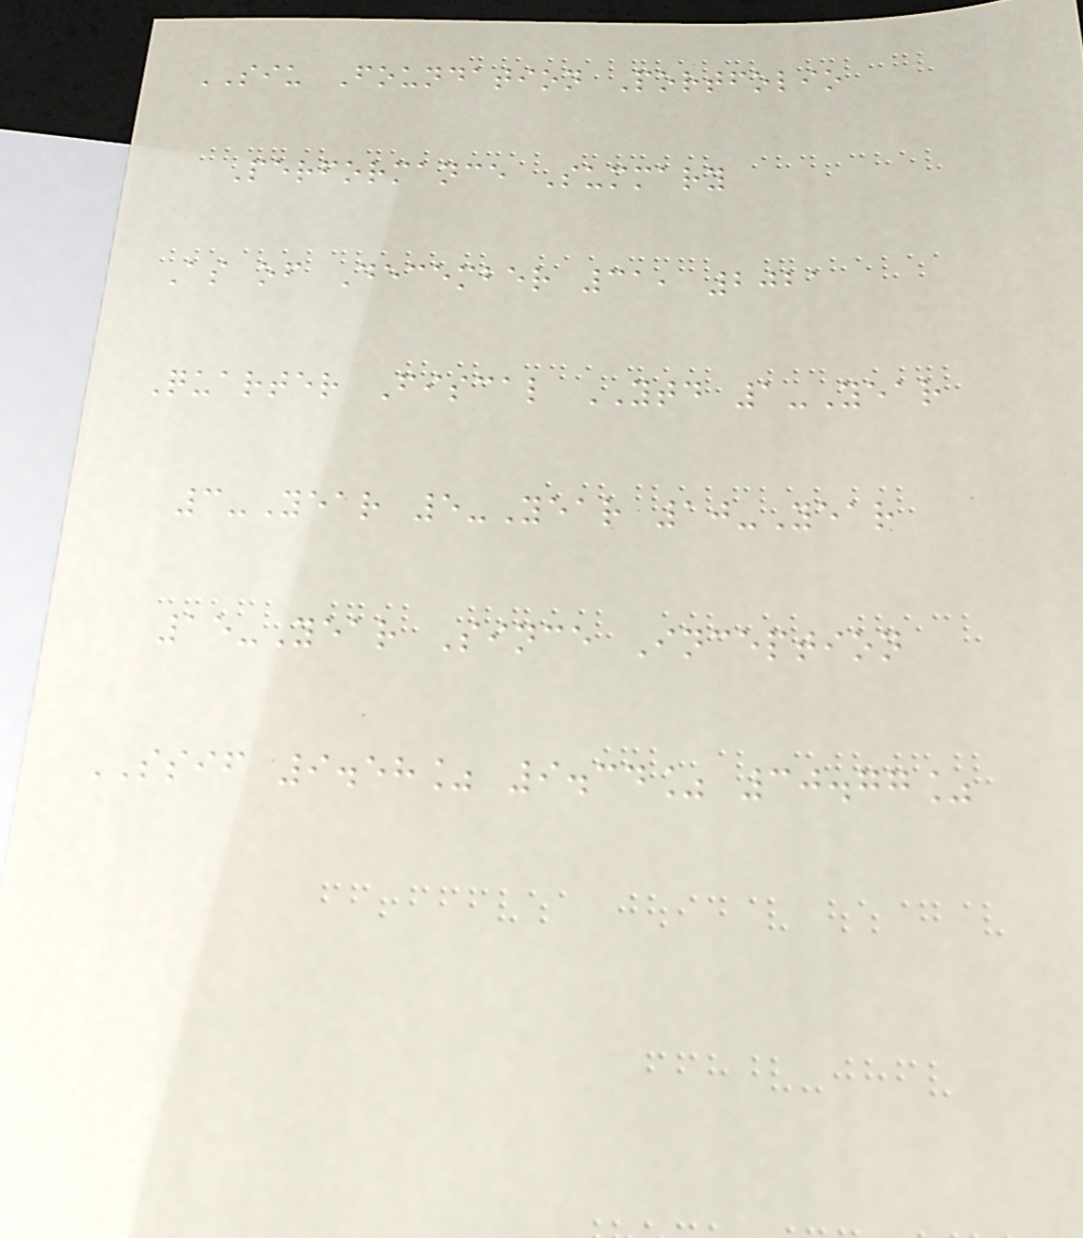SIU Foundation Portfolio
Performance Summary
As of December 31, 2021
Quarter Fiscal YTD 1-Year
3-Year 5-Year 10-Year
15-Year Since Inception
SSIF 9.58% 9.34% 30.77%
